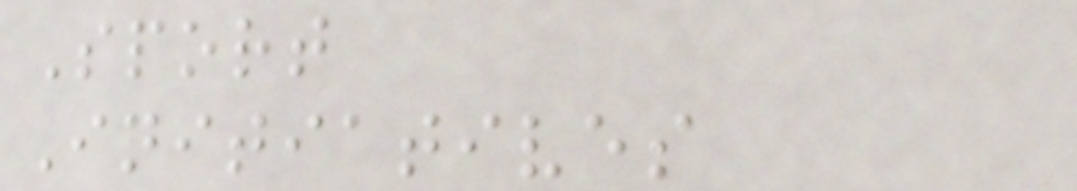Sport
Initiatives
